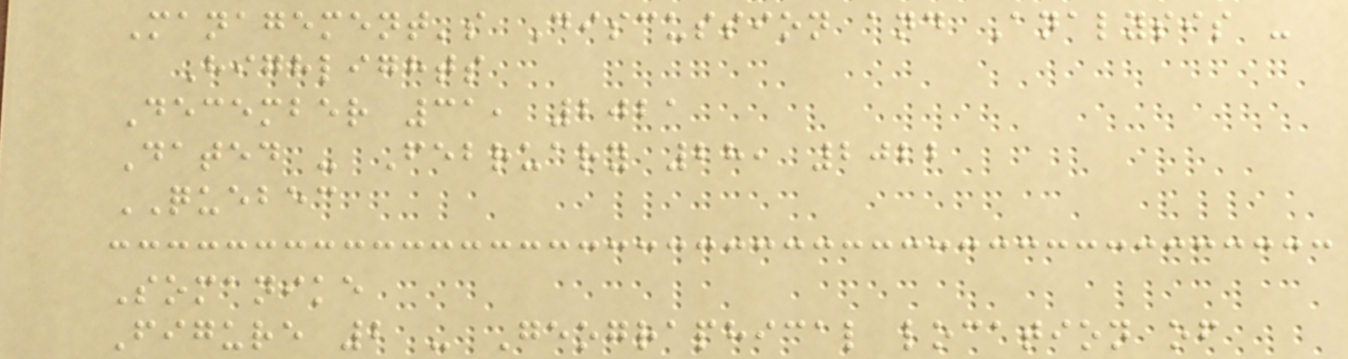Management's Discussion and Analysis -
Highlights
December 31, 2021
Dated - February 28, 2022
QUEBEC
Somanike
Figure 2 - Geographical location of
